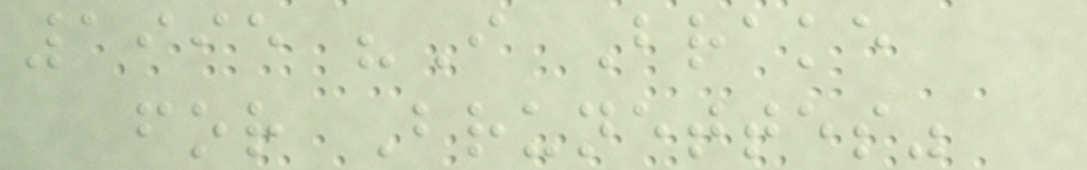1995 "I Brake
for Brunettes"
